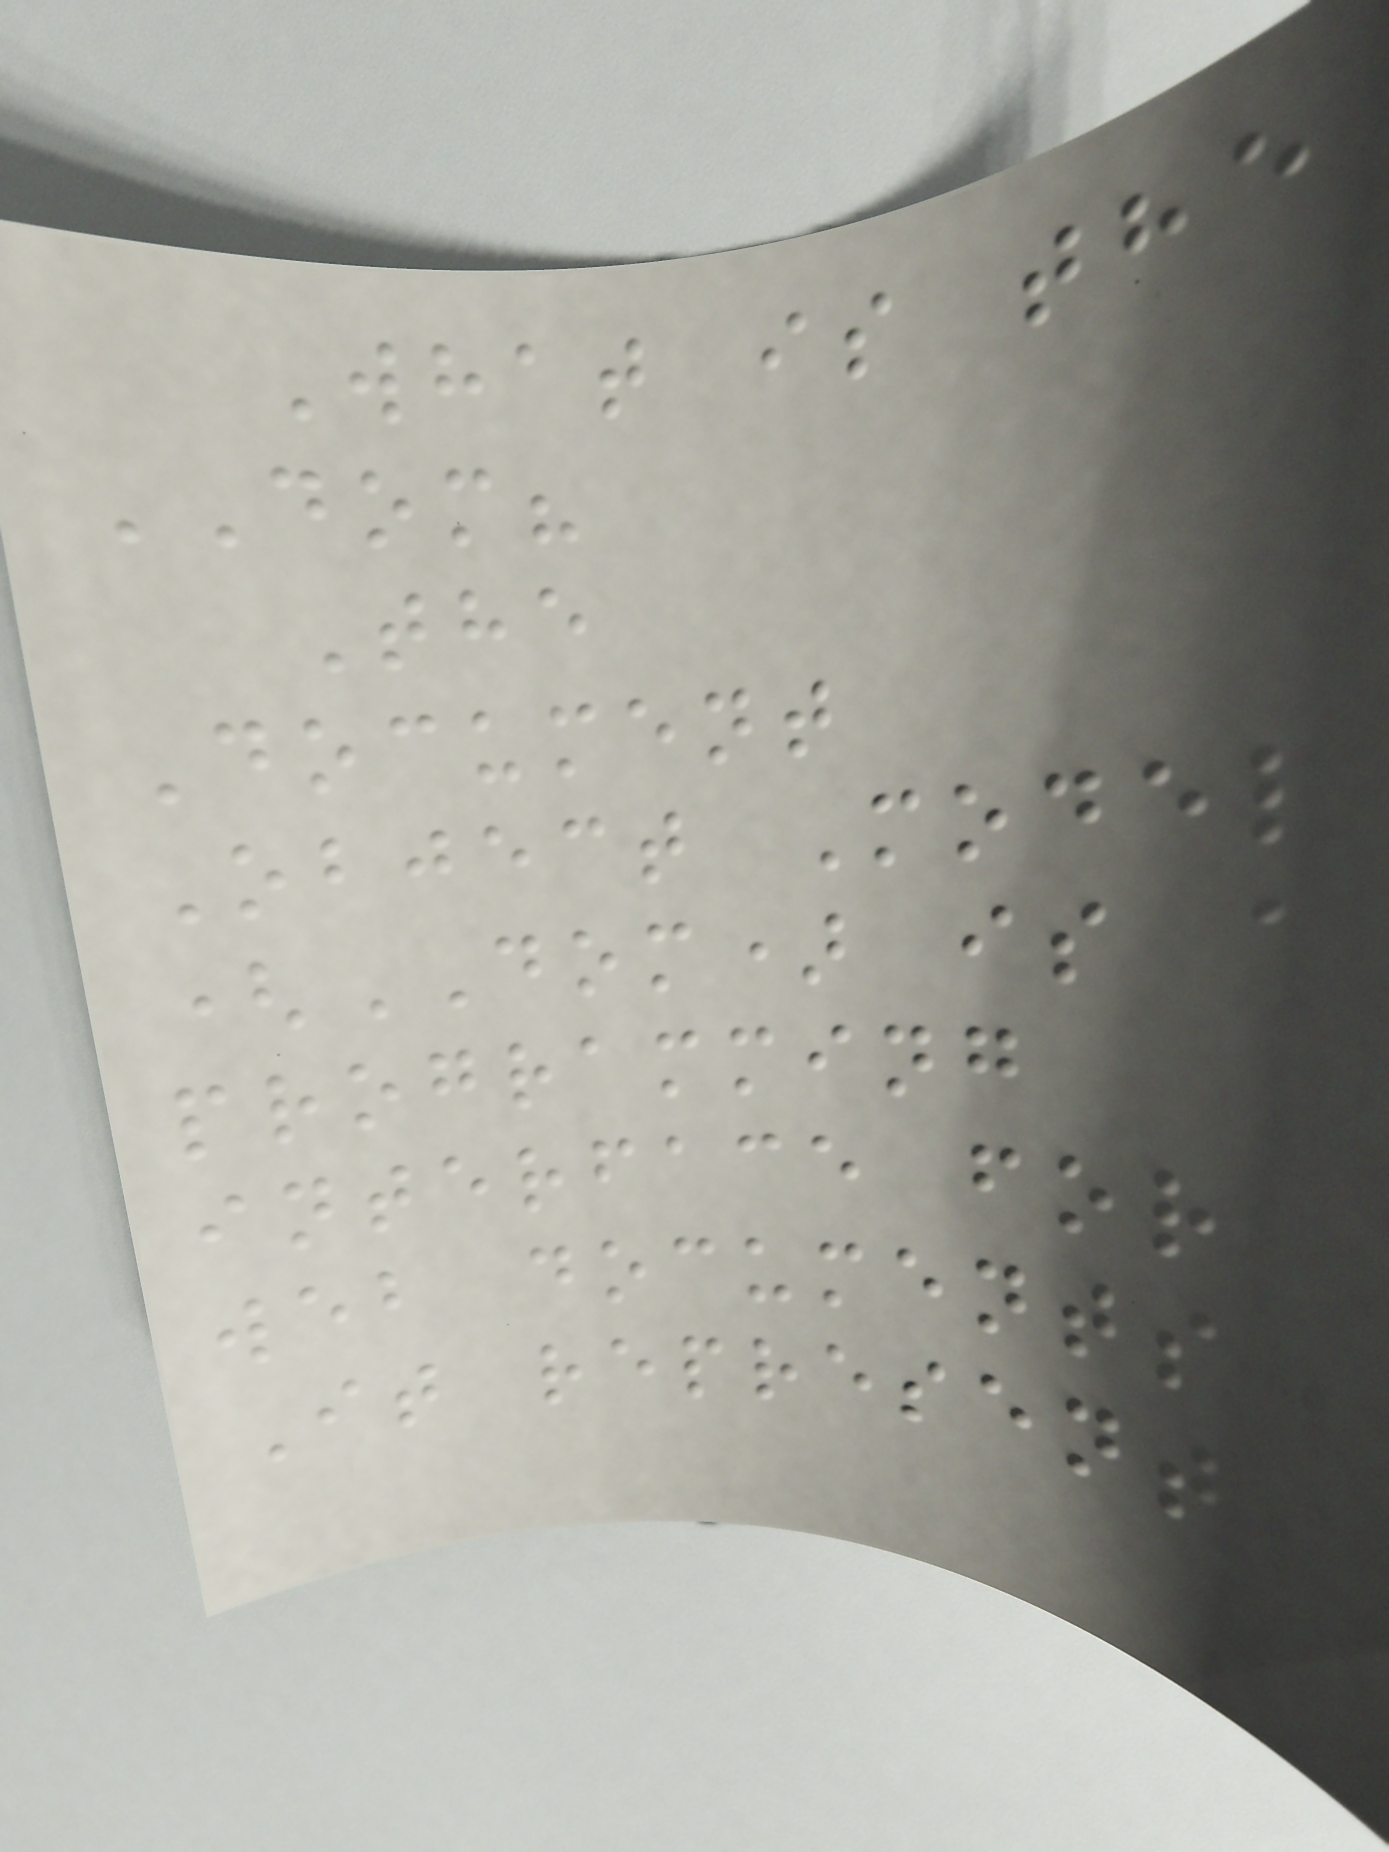What is the
DOM?
The
Document
Object Model
(DOM) is a
programming
interface for
web documents.
It represents
